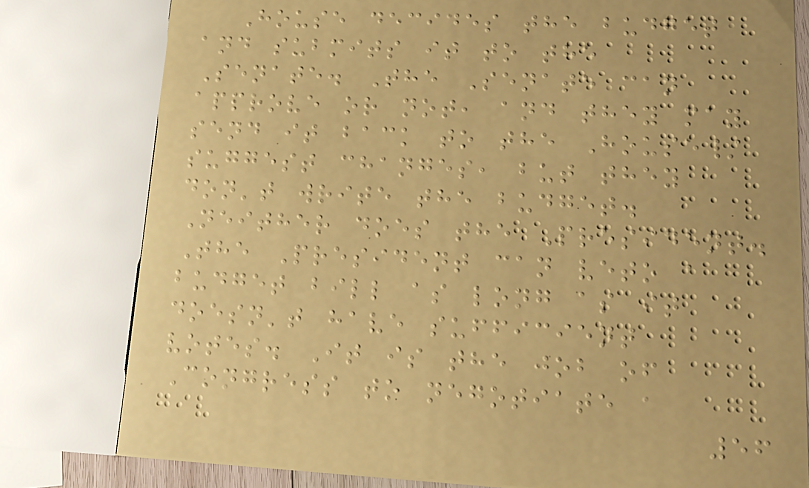House decides the budget
and submits it to the
Senate. The Senate can
approve or not, and they may
send it back to the House/
suggest changes, but they
don't write the budget.
Neither does the President.
The President can veto a
budget bill as long as it
doesn't have sufficient
votes. It is the job of
Congress to negotiate a
56
